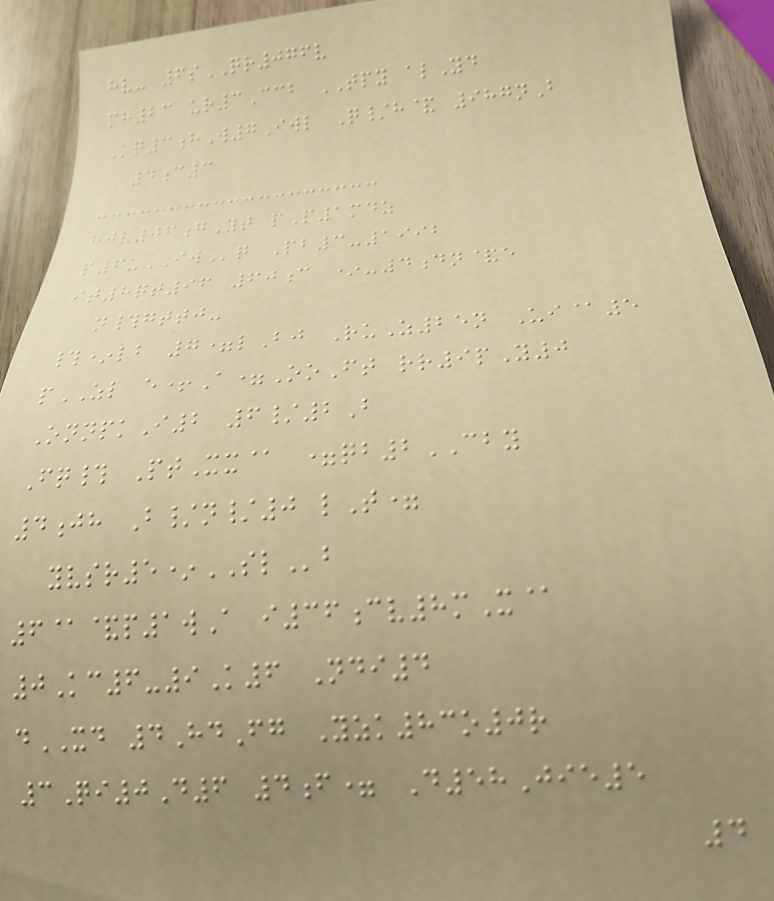hv- 6sQR076v
mh23 ur3Ccb TPY alYd
Kq3hW7Iwl Q/h& 987nB
4c3
hjv06gYt pP1mdz
p6uIWq Pb3-1992
it8qt96 60c *-4dn&e
n#gttj-
#*lb 7=lBj RuZ25n Ui@5
pZL e+A=OoFt rr9pY0
OnnpkI2 6/2B
Fq# PtXx@ =qb2CBY
4jh B/n/0 lT=
yvsr5*SLb
6@&p1wA i36cv8mX@
0Kc6-9K6 Ndi4
dXD 4HdFg Yzk83o0r
3Qi0D6 4f= D58Jie5
4
